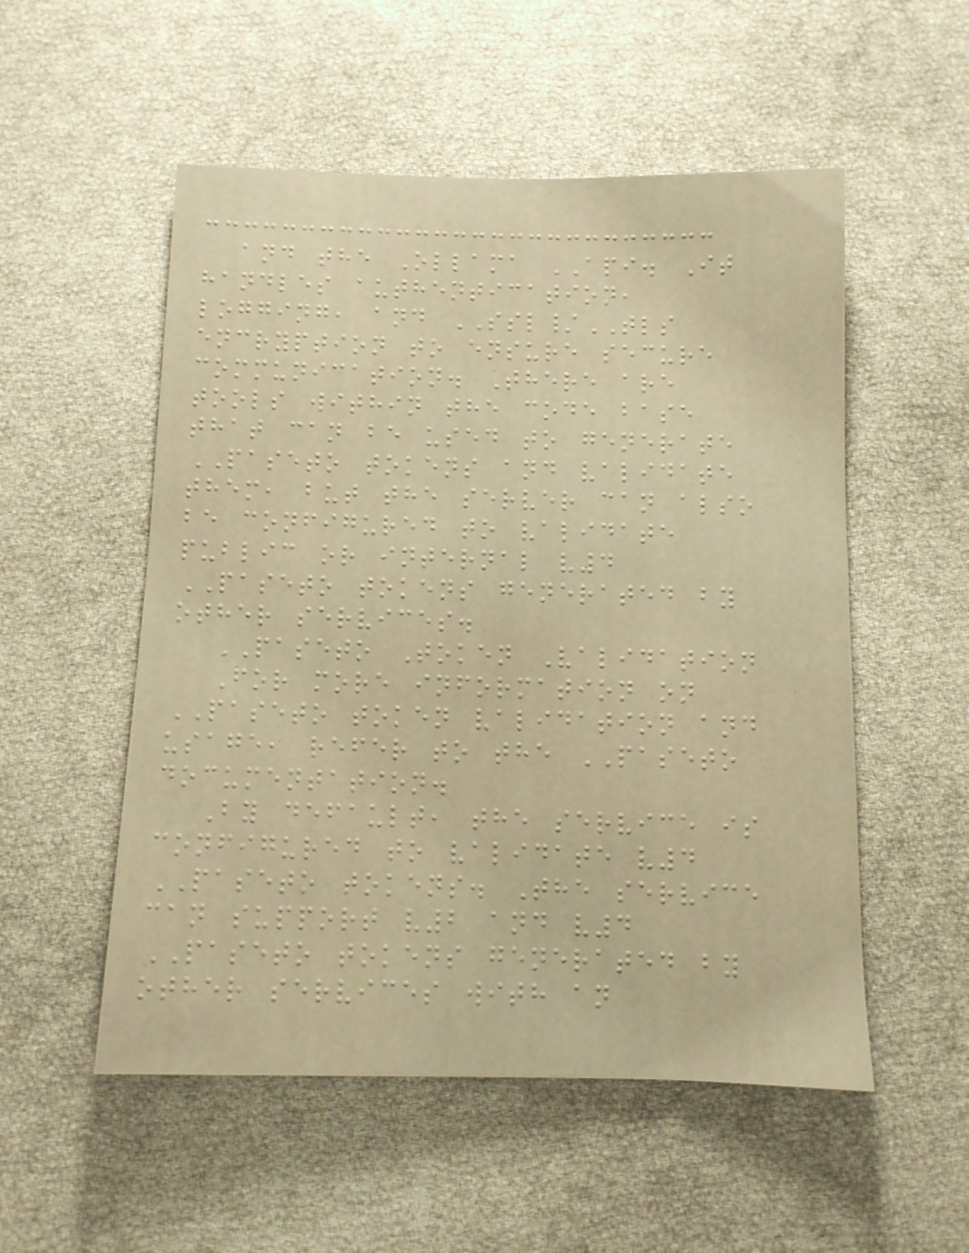and the Ollama API. It
handles authentication,
logging, and SSL/TLS
encryption to ensure secure
communication. There are
tools within the code base
that can be used to generate
PASETO tokens and validate
them, but the server can also
be configured to validate
public or internal v4
PASETO tokens generated by
other services.
PASETO Token Validation
For more information on
PASETO token validation and
usage, refer to the PASETO
documentation.
By default, the service is
configured to validate v4
PASETO tokens. The service
can support v2 and v4
PASETO tokens generated by
other services with an
